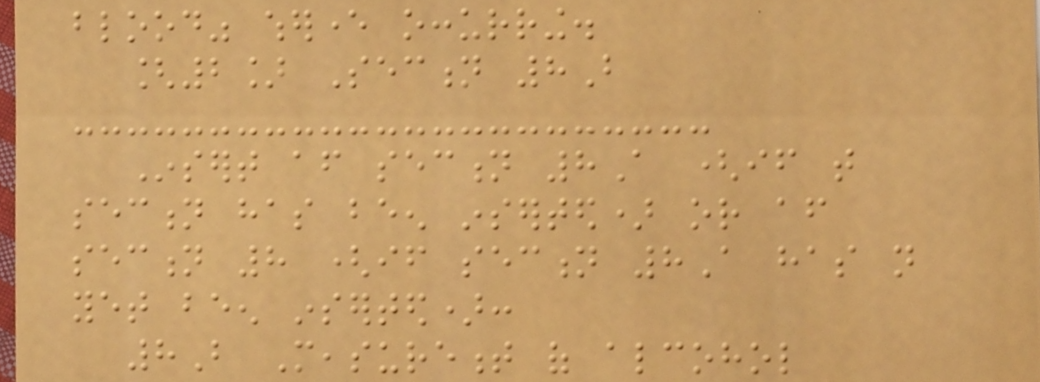blood" wherever occurring.
[2] Section 8B
Insert after section 8A (if that
section has been inserted) or after
section 8 (if section 8A has not
yet been inserted):
8B Measurement of alcohol
